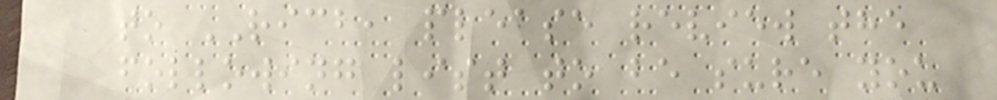to RICB, please review the
following list to be sure you
